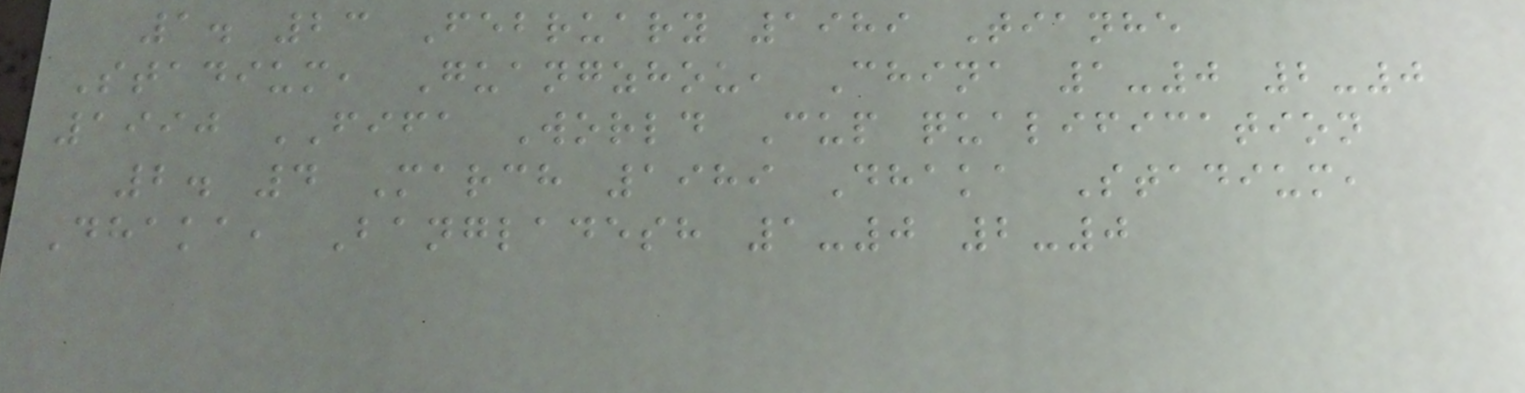1. 23 February 1989 Tianhe
Stadium, Guangzhou, China 1-0 2-0
1990 FIFA World Cup qualification
2. 4 March 1989 Dhaka Stadium,
Dhaka, Bangladesh 1-0 2-0
